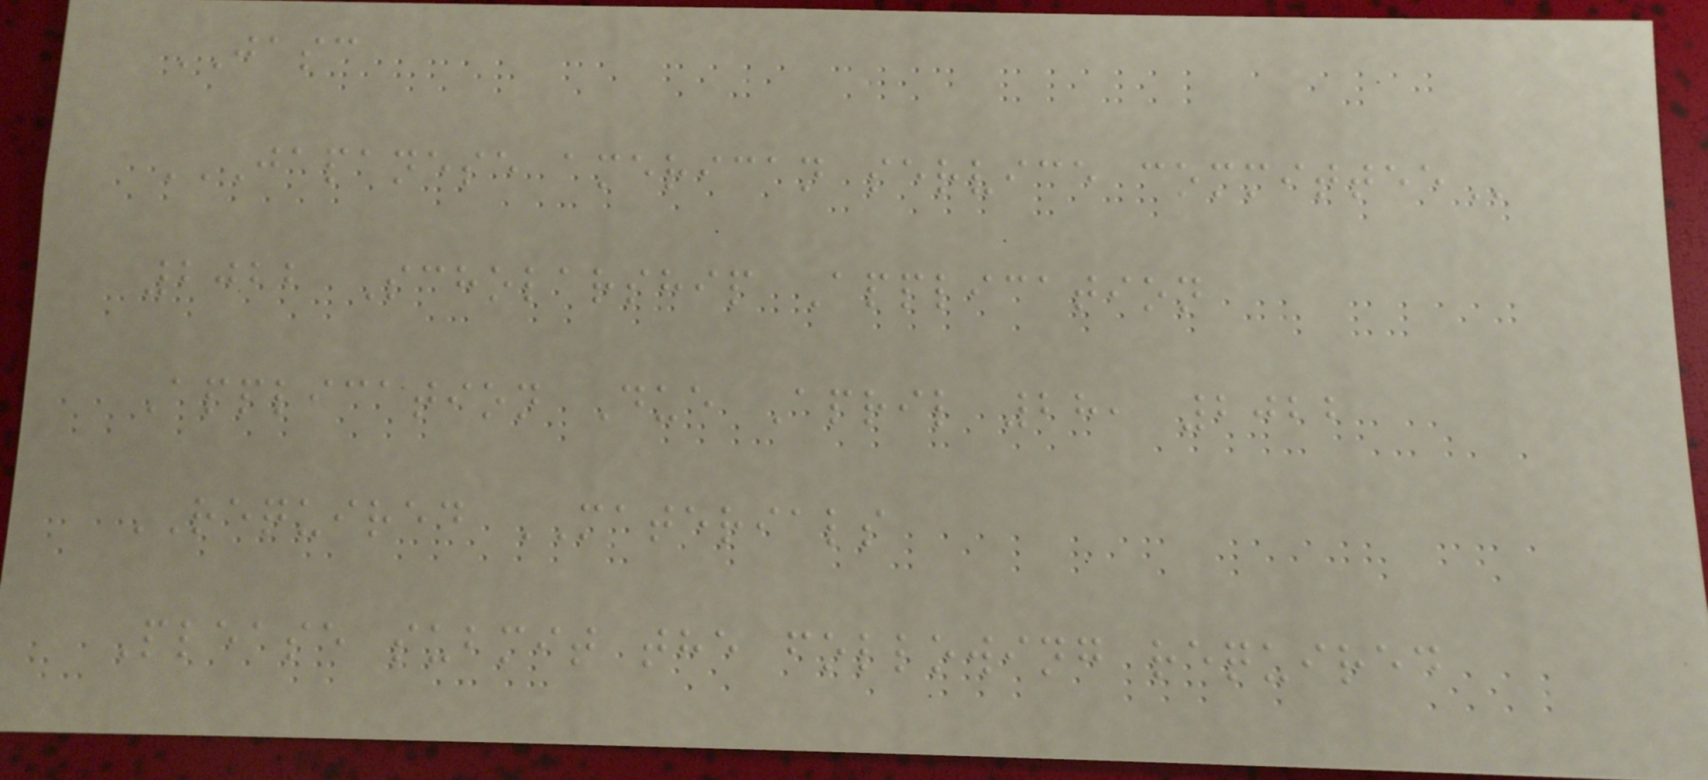JASC
JAPANESE AMERICAN SERVICE COMMITTEE
2022 Scholarship Application
Application Due April 28, 2022
REQUIRED MATERIALS
Please submit the following required
